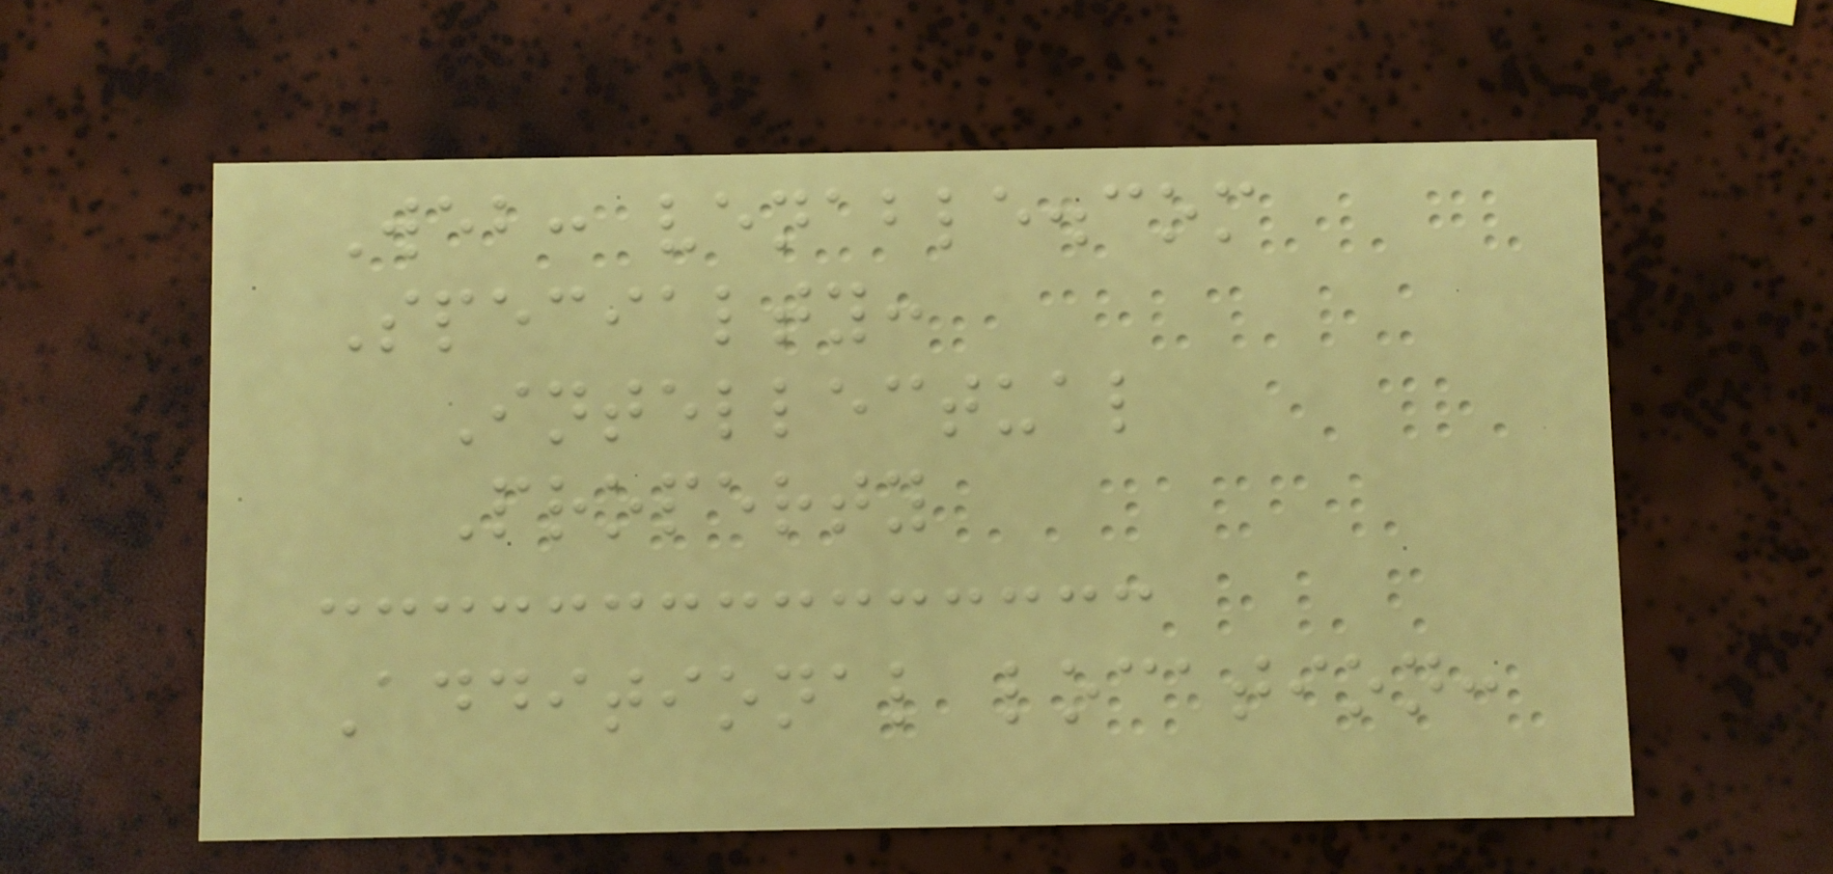Web: venable.com
Specialty:
Intellectual
Property
Additional location:
